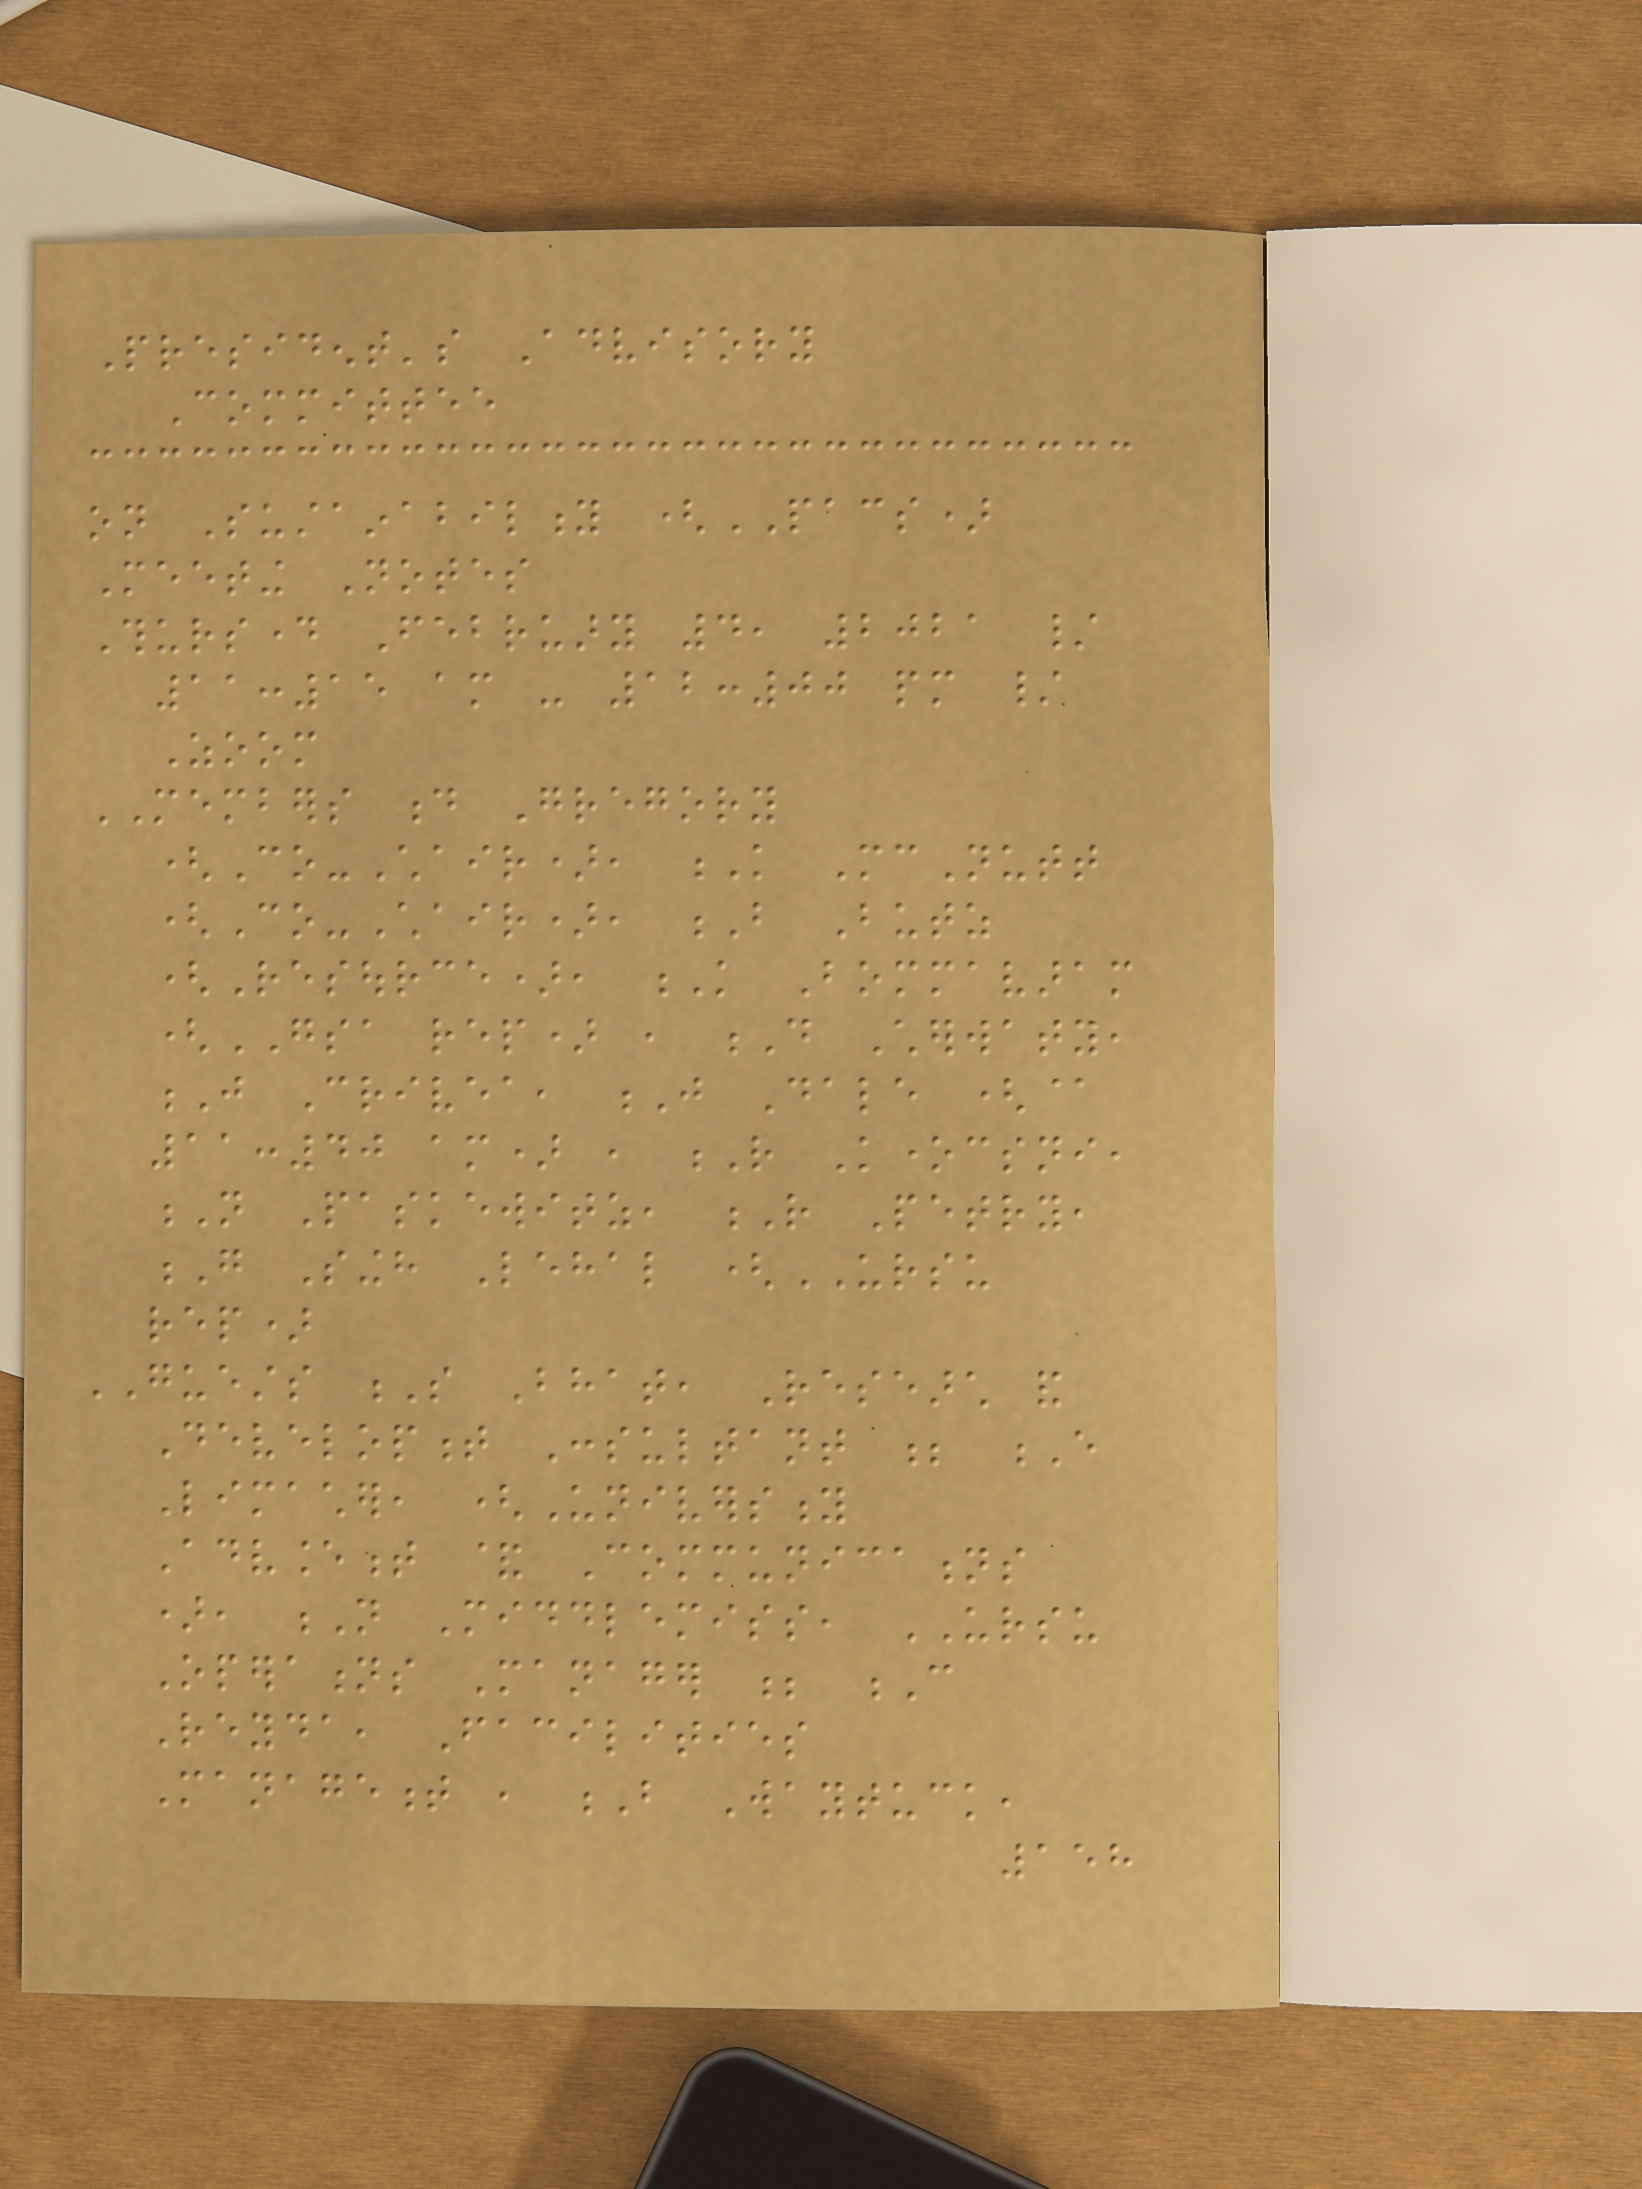President's Advisory
Committee
on Sustainability (PACS)
Meeting Notes
Thursday February 4, 2021 /
11:15 am - 12:00 pm /
Zoom
MEMBERS d Gregory
(Co-Chair), K McNutt
(Co-Chair), B Butz
(Resource), K Bommavaram
(GSA rep) , D Cherwaty,
J Crivea, J Dale (@
11:40 am) , R Konecsni,
N Paskewitz, R Petry,
G Singh Lehal (URSU
rep)
GUESTS S Bhat, Research and
Development Consultant ; E
Limacher, (University
Advancement & Communications
), N Middlemiss, URSU
Operations Manager ; C
Reyda, Facilities
Management , B Waytuck,
158
